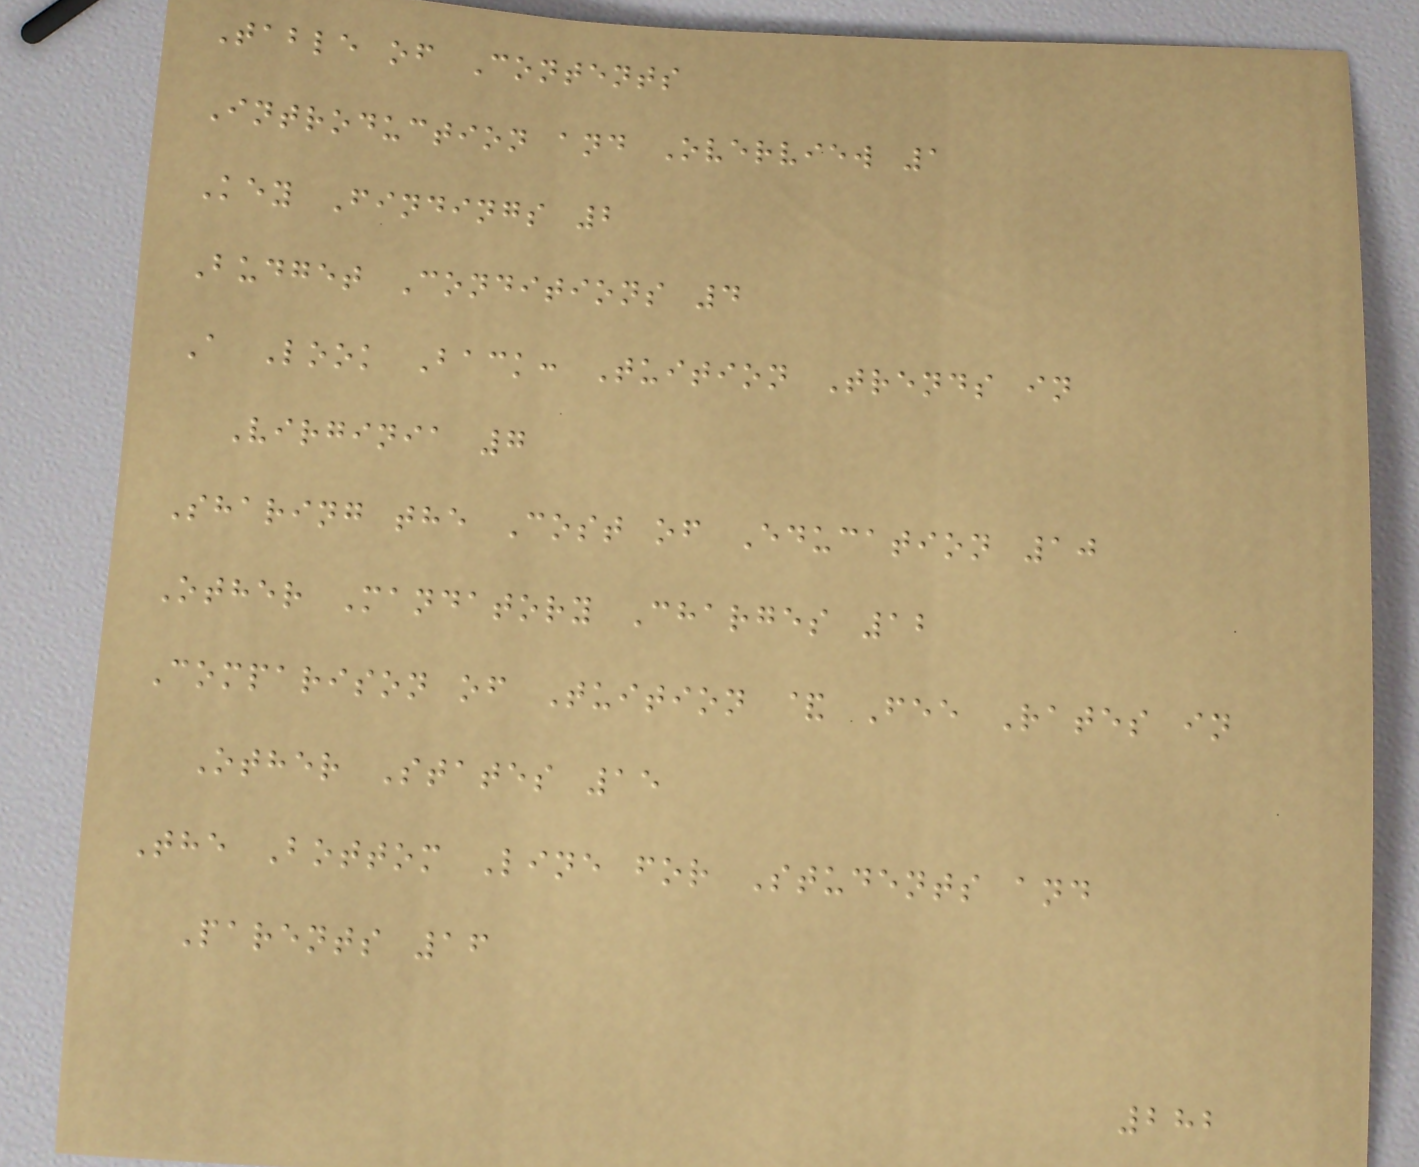Table of Contents
Introduction and Overview 1
Key Findings 2
Budget Conditions 4
A Look Back: Tuition Trends in
Virginia 7
Sharing the Cost of Education 10
Other Mandatory Charges 12
Comparison of Tuition & Fee Rates in
Other States 15
The Bottom Line for Students and
Parents 16
282
